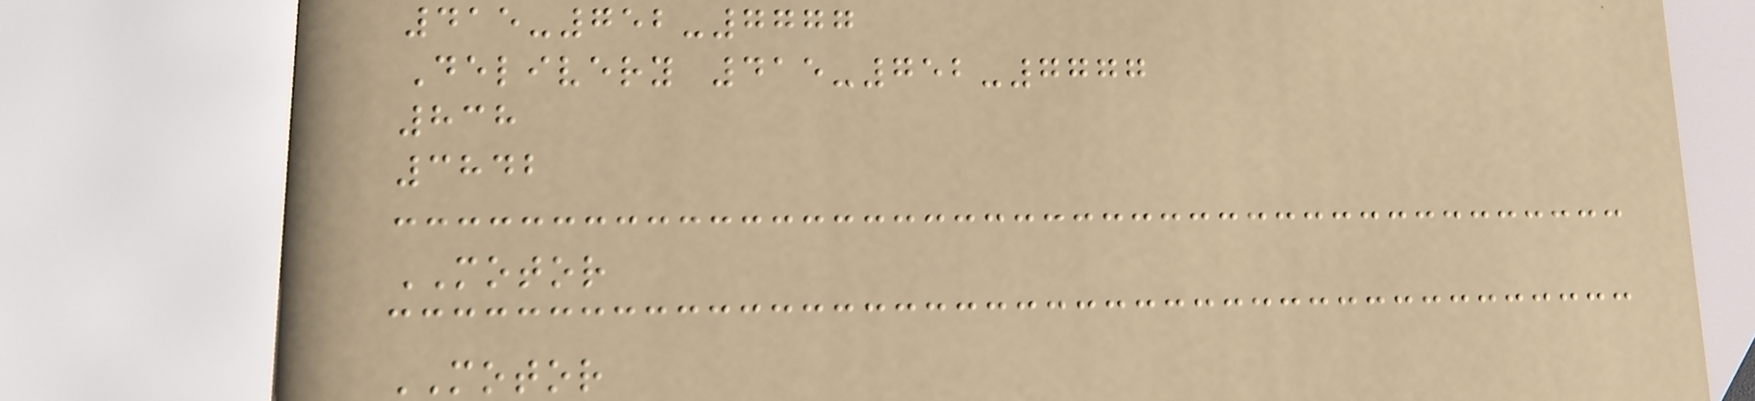415-752-7777
Delivery 415-752-7777
838
3842
MOTOR
MOTOR
